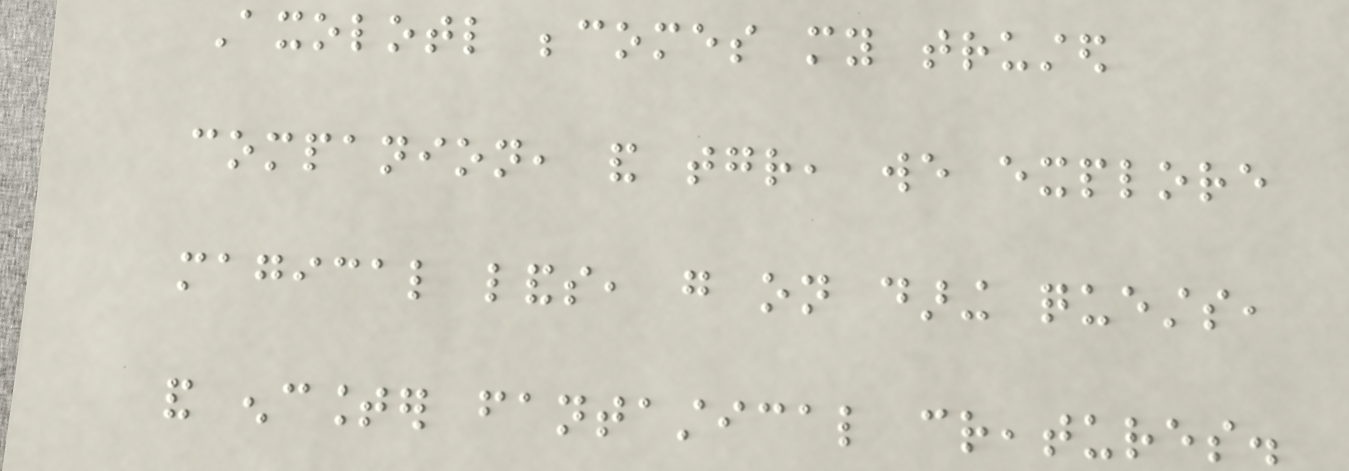Axolotl becomes my trusted
companion, and together, we explore
magical lands, go on daring quests,
and encounter fantastical creatures.
